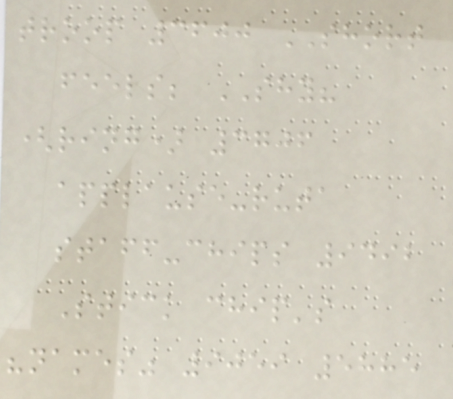troop 3600 SHORT
feels; SHY?
(ring) 3706
applause-ruta
staff-chips 9492
Stick chip's
"names" 9059 5885
